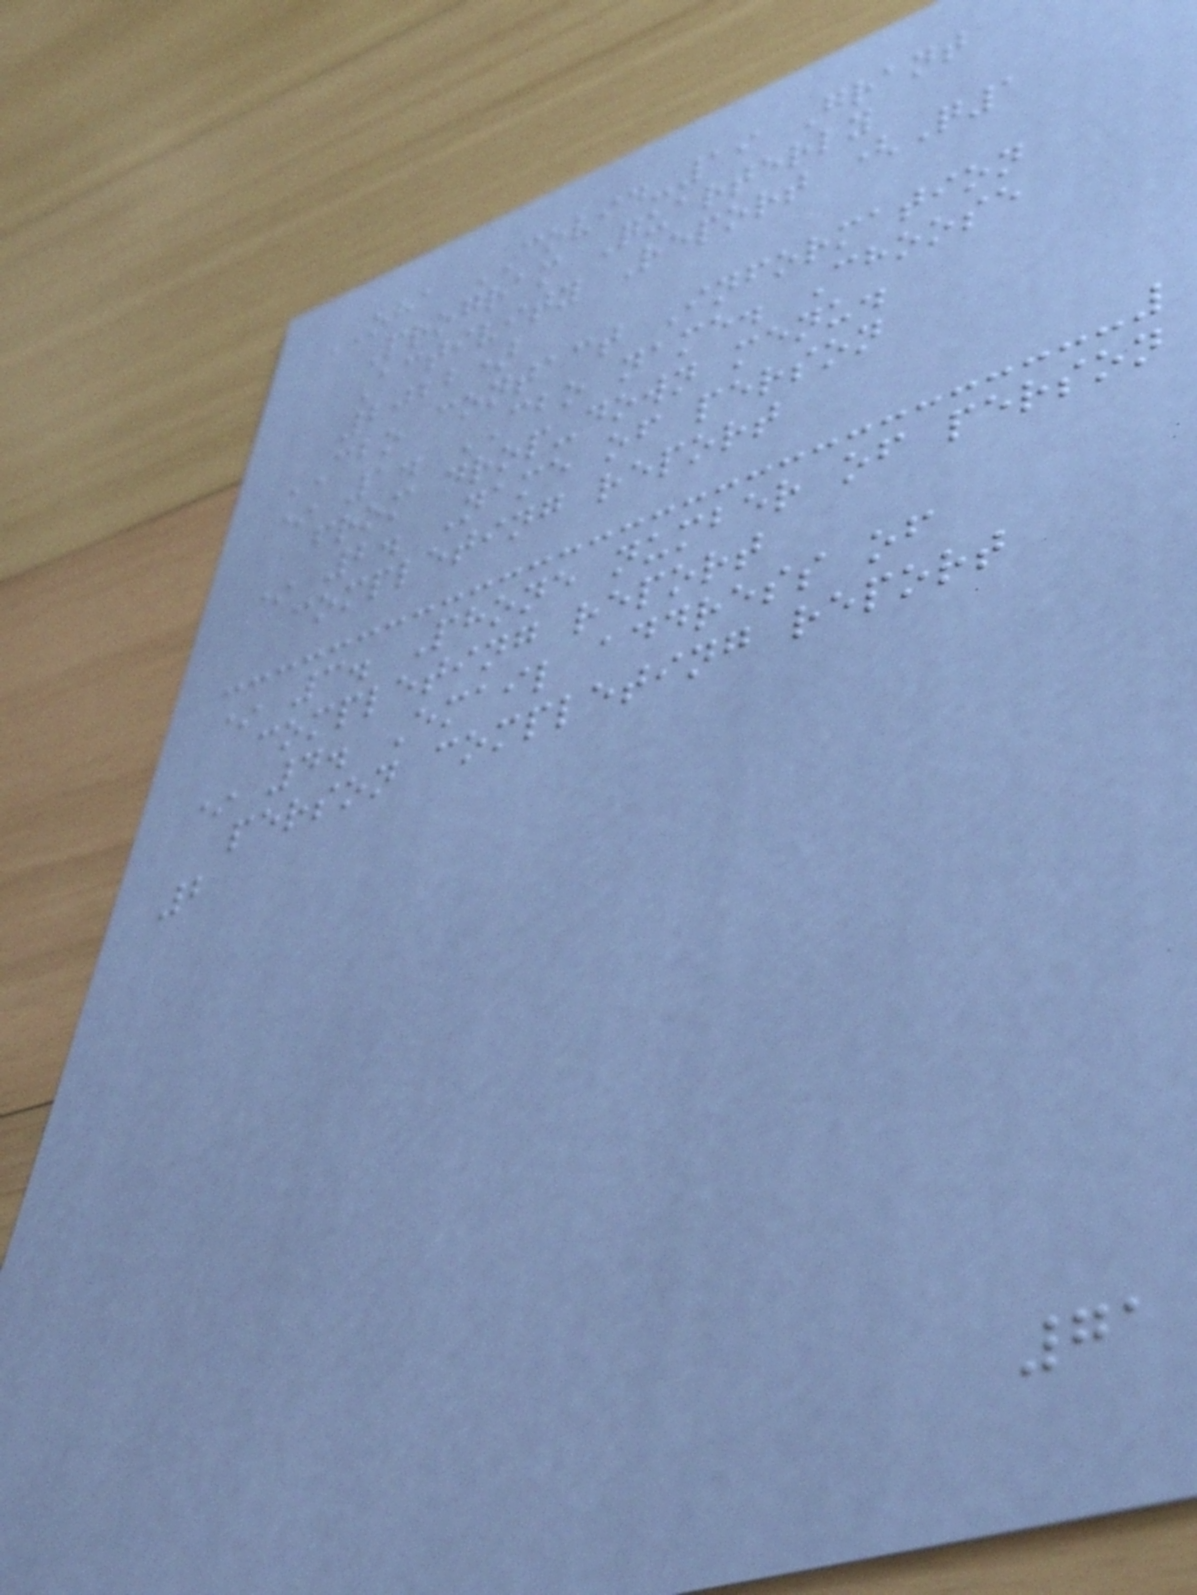OHA COVID-19 Grant
Program Quarterly
Activity Report (Q1
2022)
CBO contact Information
* 1. CBO name. Choose
from drop-down menu.
* 2. Name of person
completing report
* 3. Phone number of person
completing report
* 4. Email address of
person completing report
2
71
